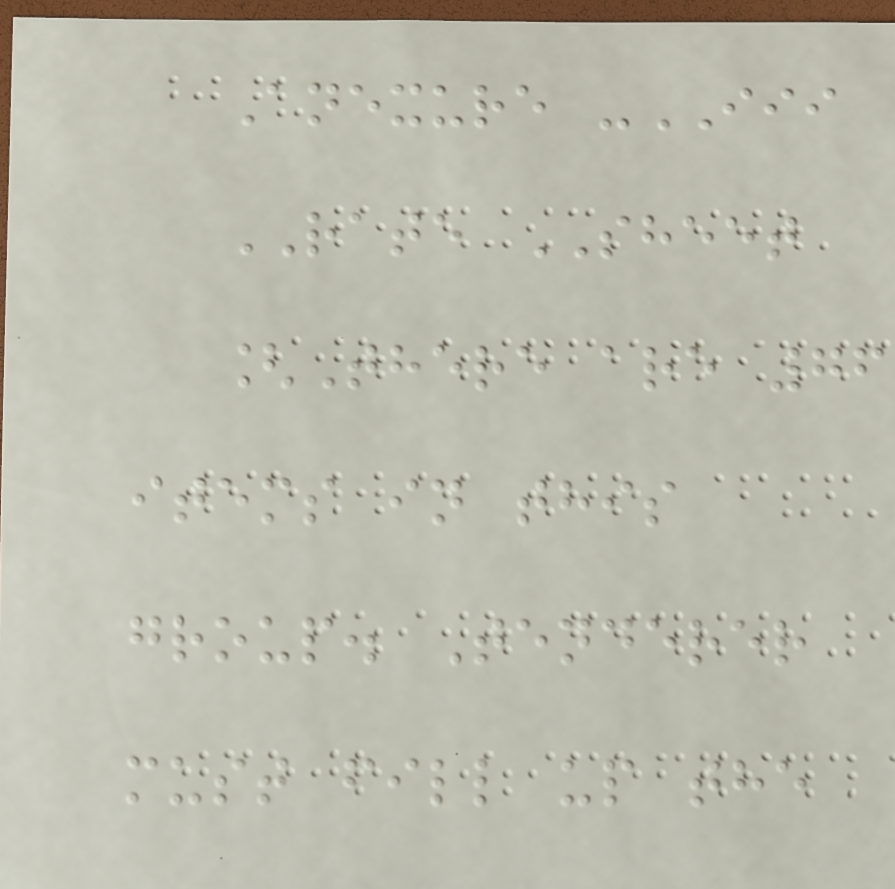Anexure -III
RATE SHEET
[There are 76
items in this
group. Tenderer
must fill up the
